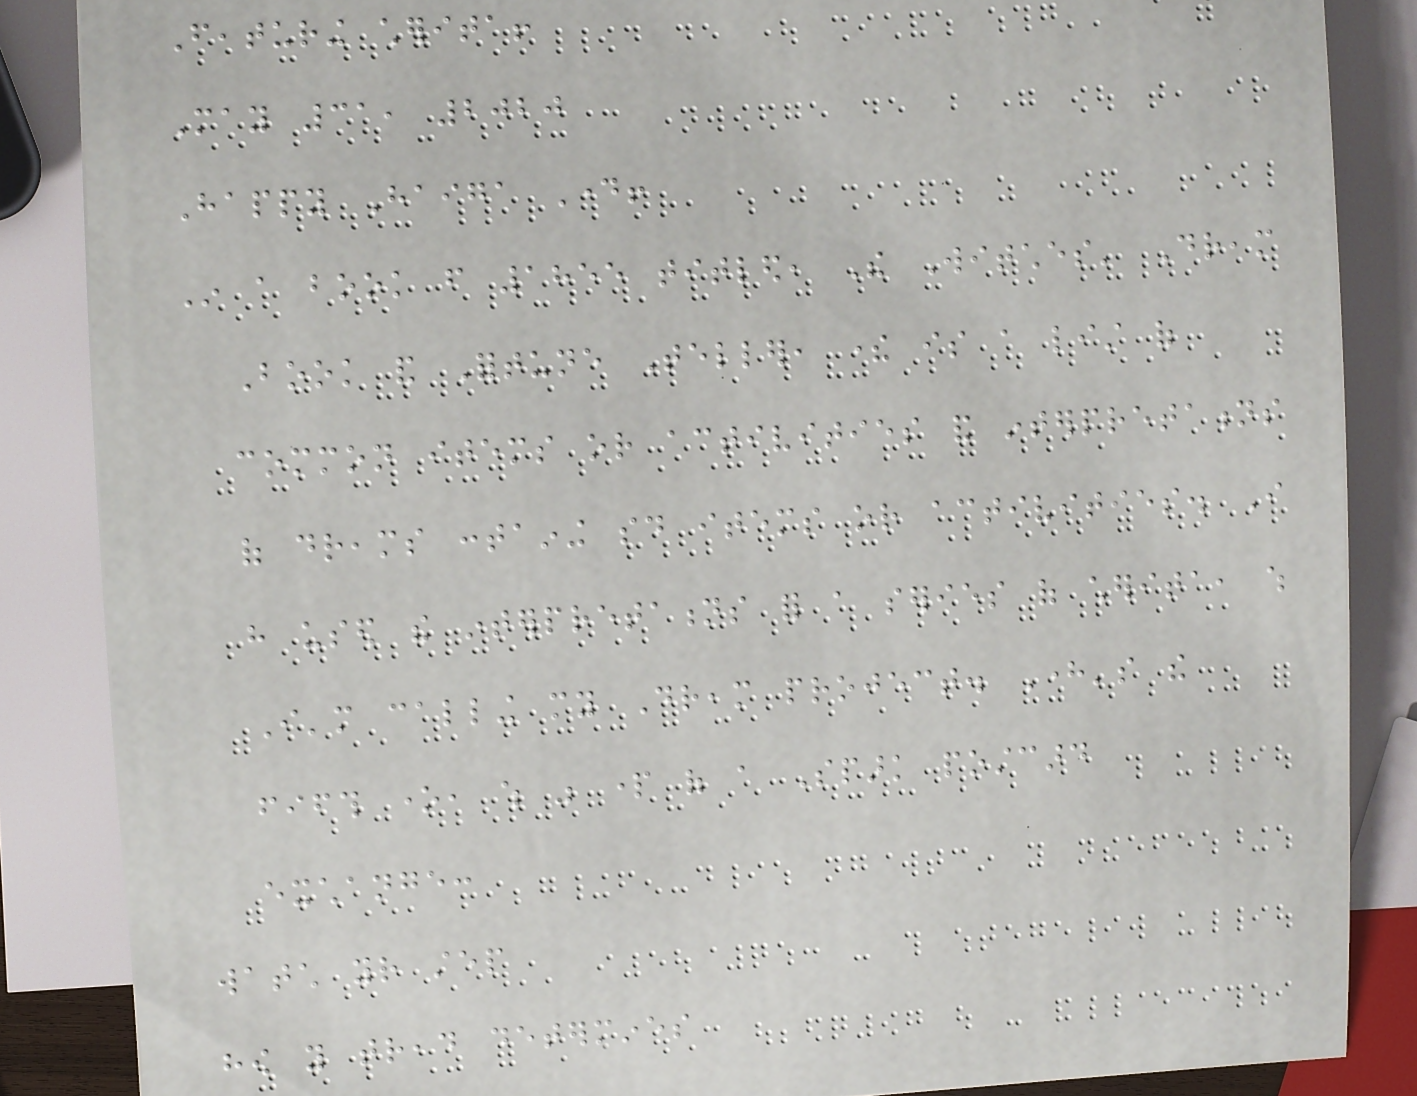Featuring cherita!
May 31, 2020
Happy Haiga Day!
In a book from 1855 titled, The Witches' Dream
Book and Fortune Teller, there is a list of
common items or activities and interpretations
of dreams containing said items or activities. I
have used the interpretations for a series of cherita, which
I'm calling my Dream project. Here's the
fifth one, which was part of a Spark postcard
exchange:
watch your step
how you tread determines
